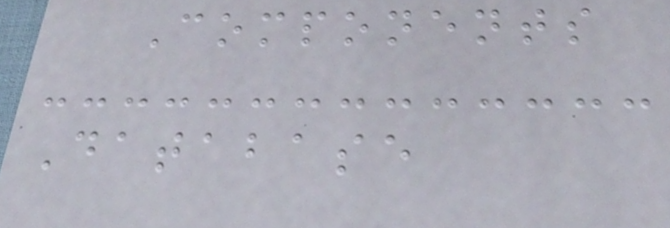Components
Database
